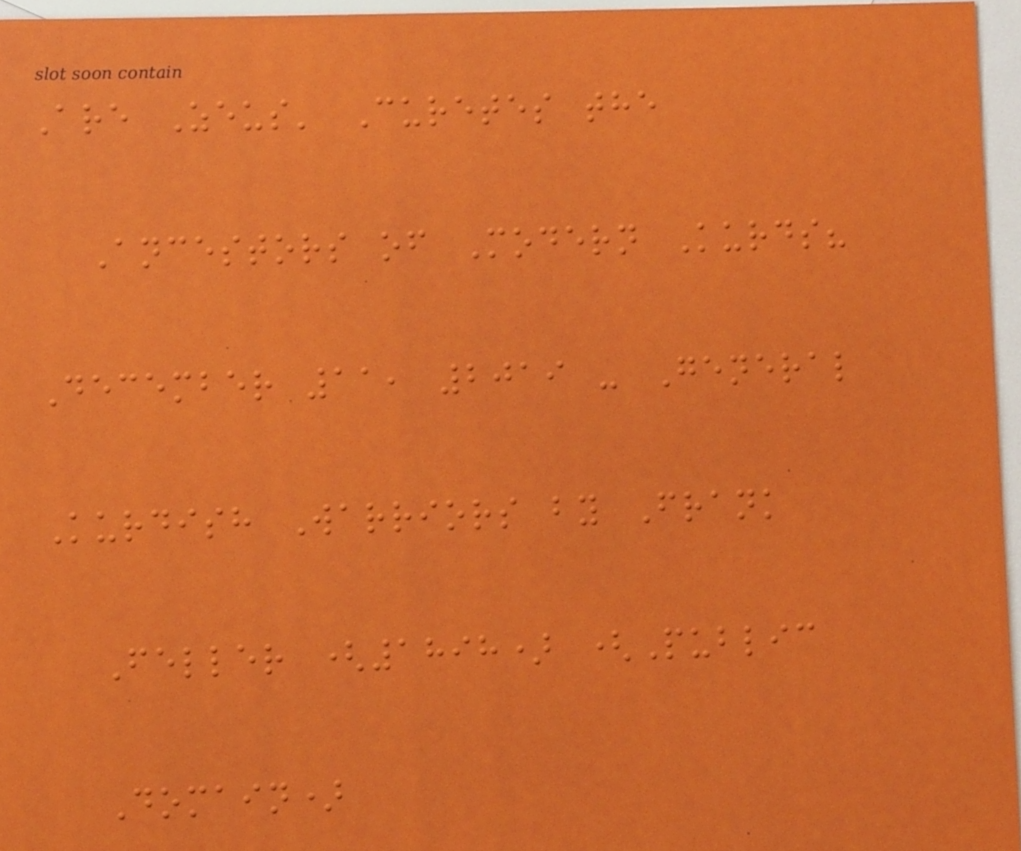Are Zeus' Curetes the
Ancestors of Modern Kurds?
December 11, 2019 - General
Kurdish Warriors by Frank
Feller (1898) (Public
Domain)
